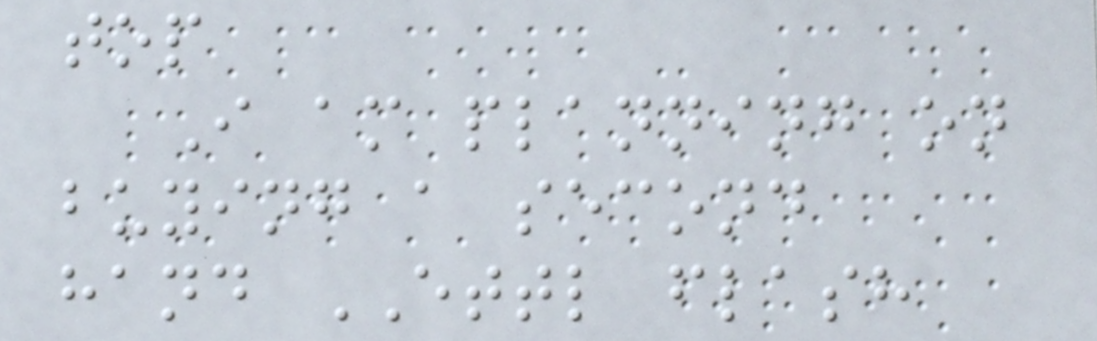top
I am planning on
buying a second
hand ETTL flash
